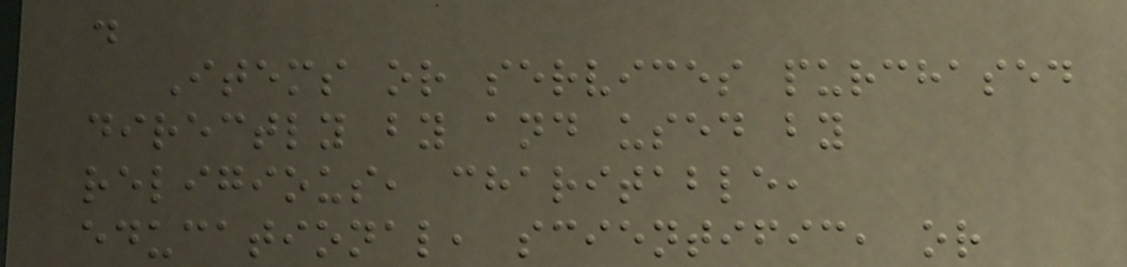.
Items or services purchased
directly by and used by
religious, charitable,
educational, scientific, or
